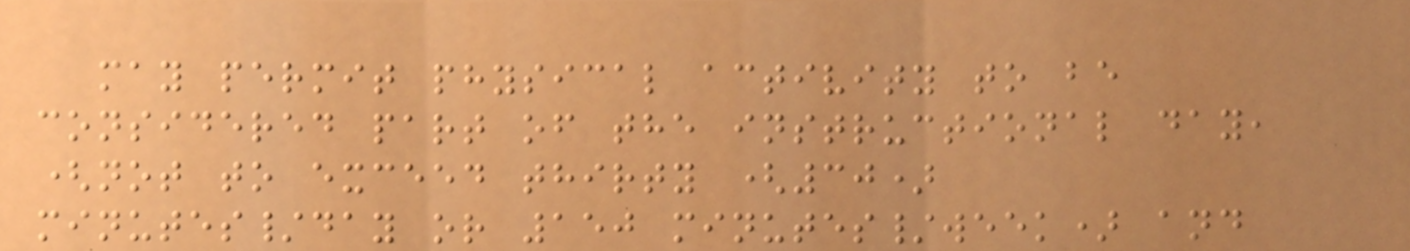may permit physical activity to be
considered part of the instructional day,
(not to exceed thirty (30)
minutes/day or 150 minutes/week) and
